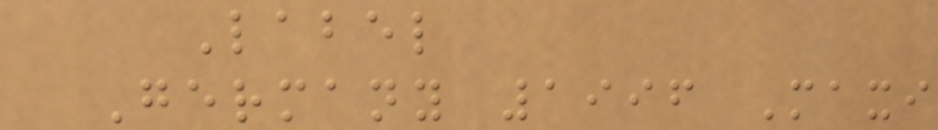Label
Germany 1996 Maxi
